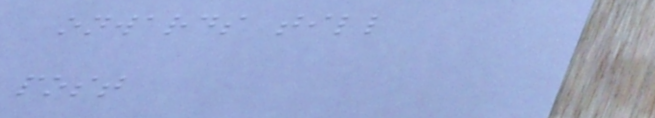onwards till
post
